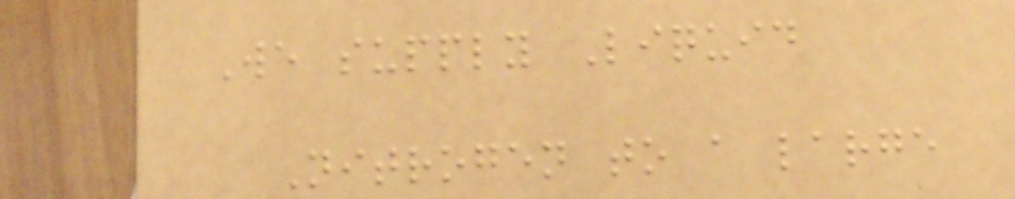We supply Liquid
Nitrogen to a large
